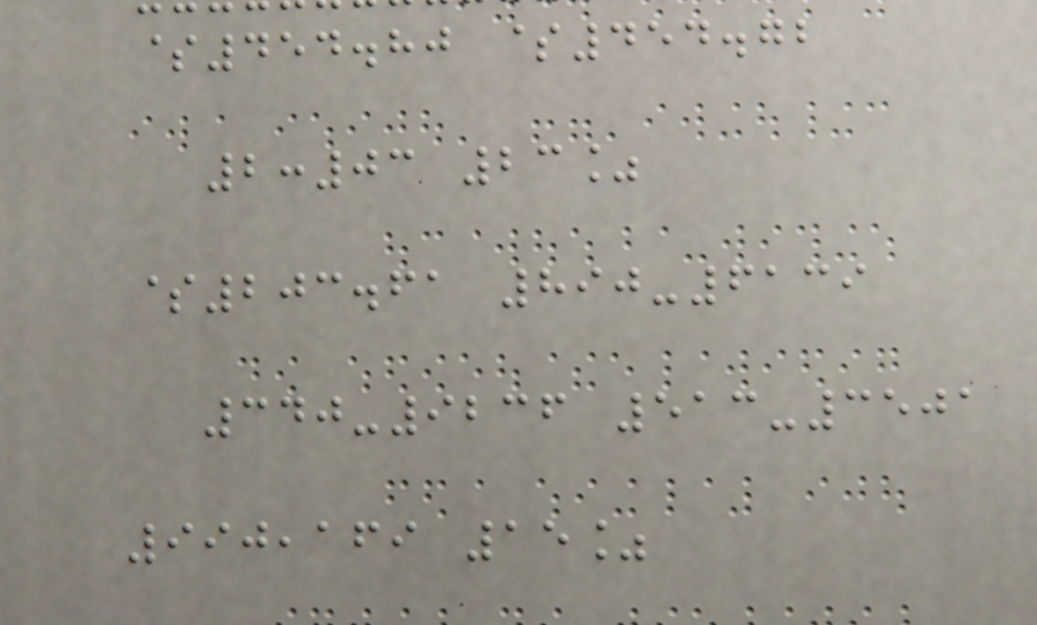$454.80 $454.72
2:03 23%
$203.61 890-6139
340-9236 513-3501
990,169 15%
